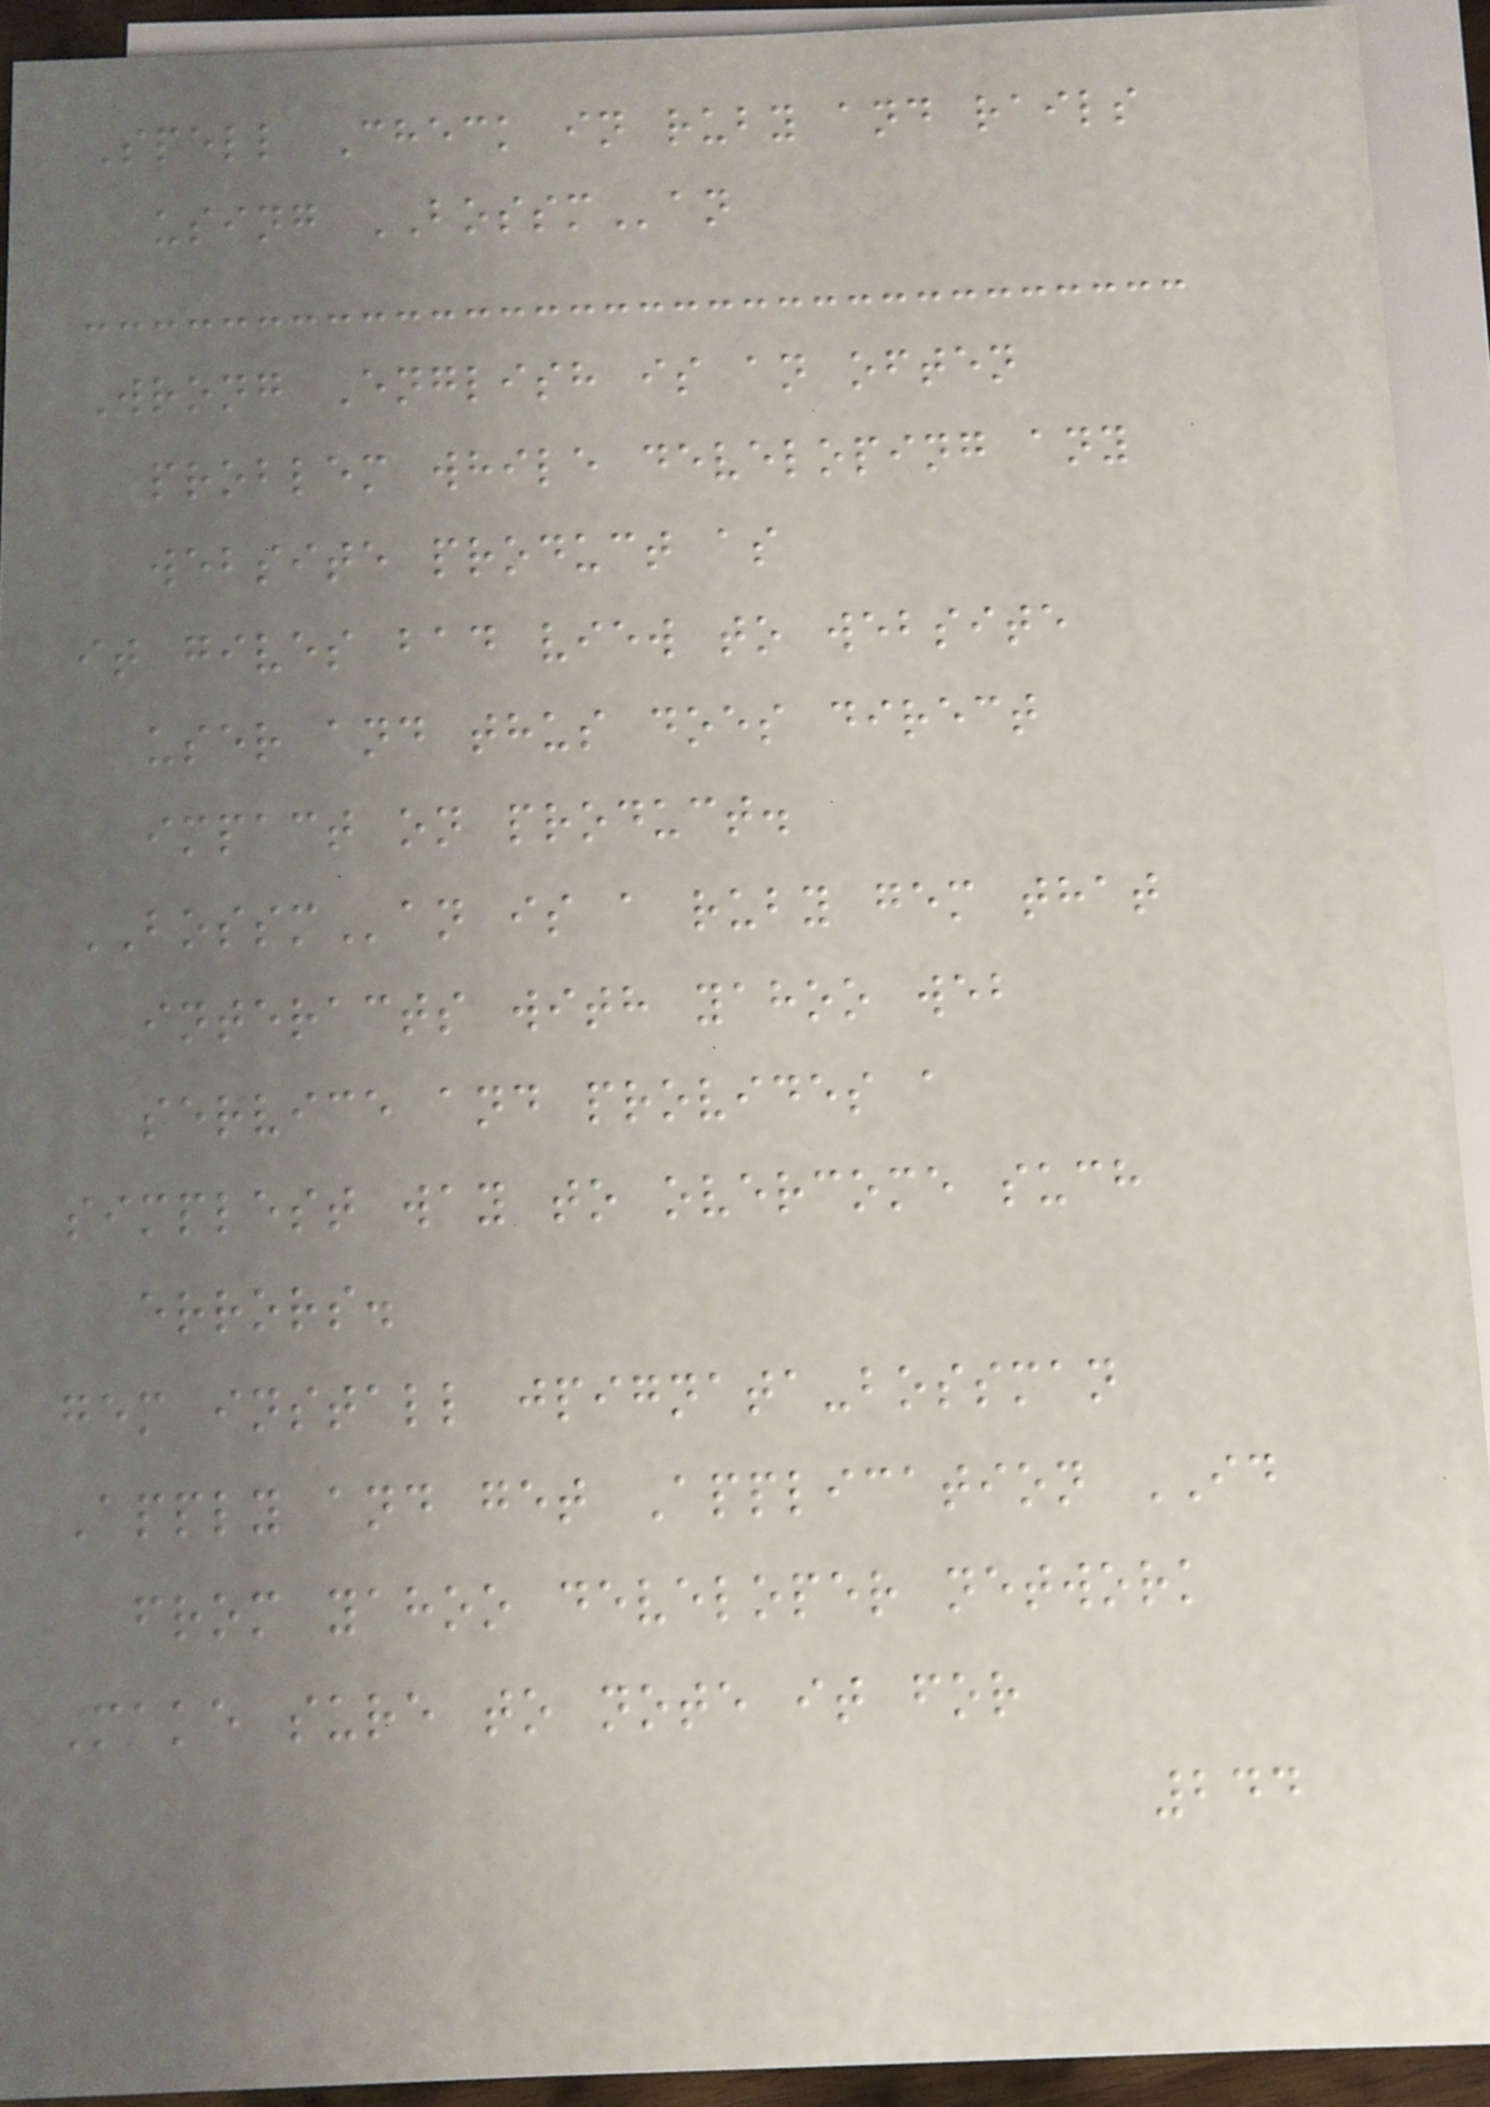Spell Check in ruby and rails
using BOSSMan
Wrong English is an often
problem while developing any
website product as
it gives bad view to website
user and thus does direct
impact on product.
BOSSMan is a ruby gem that
interacts with yahoo web
service and provides a
simplest way to overcome such
errors.
gem install jpignata-bossman
Apply and get Application ID
from yahoo developer network
Make sure to note it for
244
